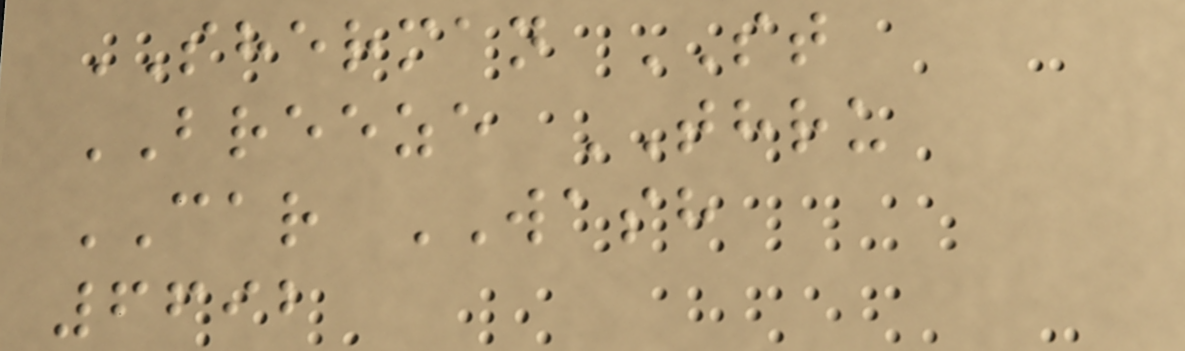SHERMAN ST
BREEZE THRU
CAR WASH
6692
